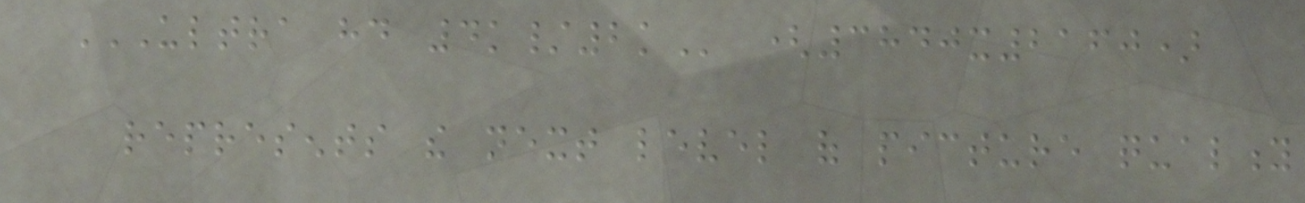ULTRA HD 4K/2K (3840x2160)
represents the next level of picture quality
